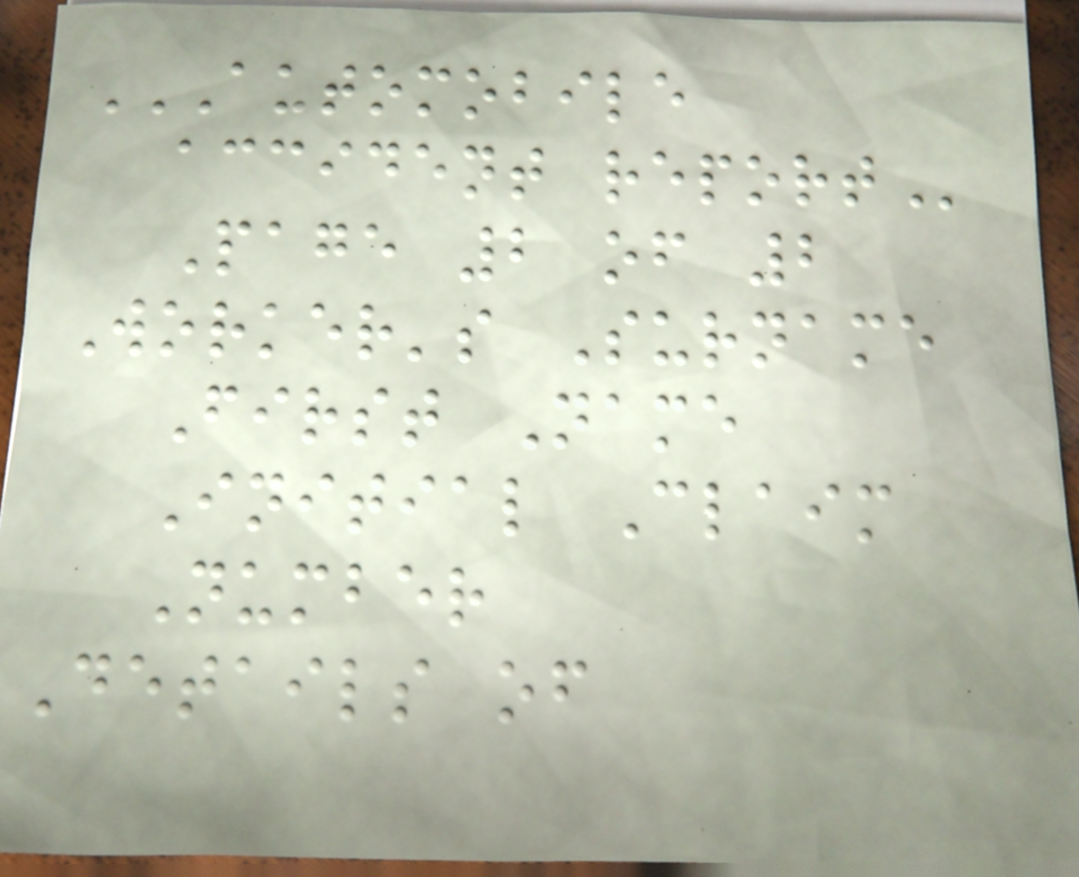AUTOMOBILE
ACCIDENT REPORT
Page 2 of 2
Worker's Surname
First Name
Initial Claim
Number
Details of
